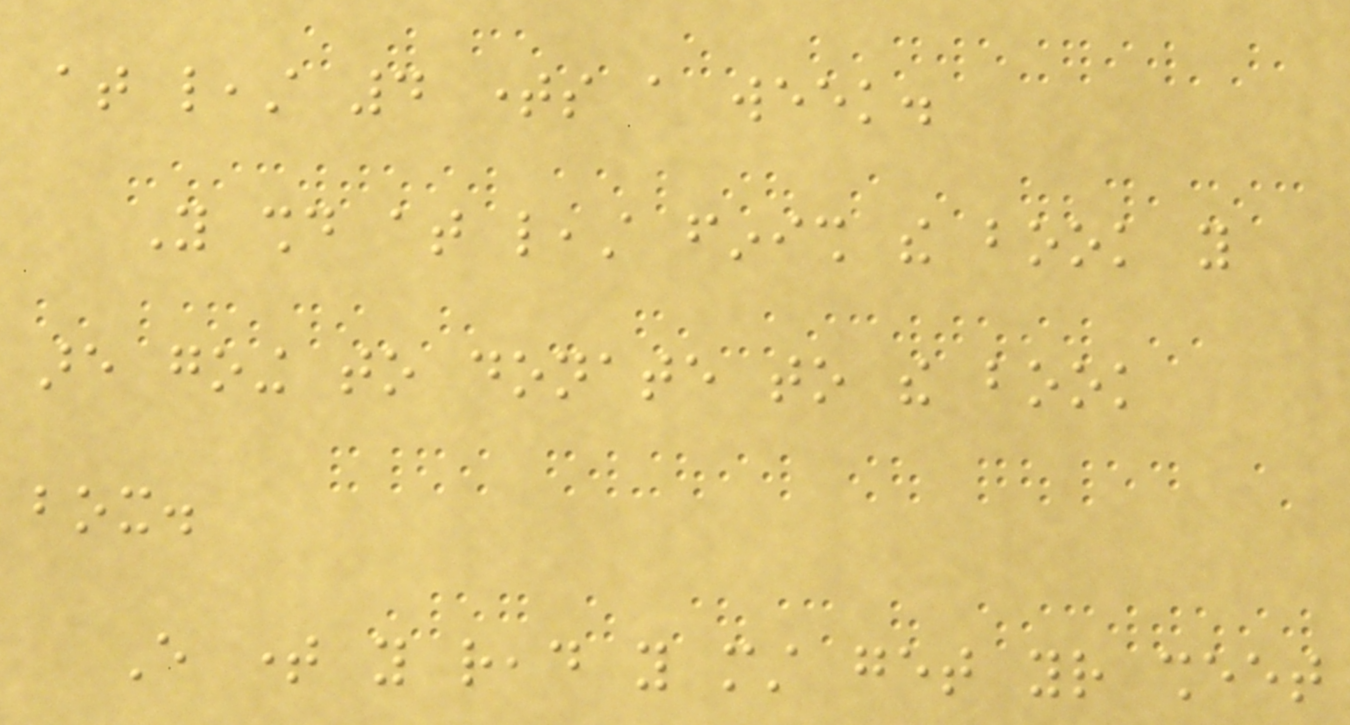at least 4 times a week.
You should at least finish the book you
are going to donate to the book
box.
Every time you read you must get your sheet
